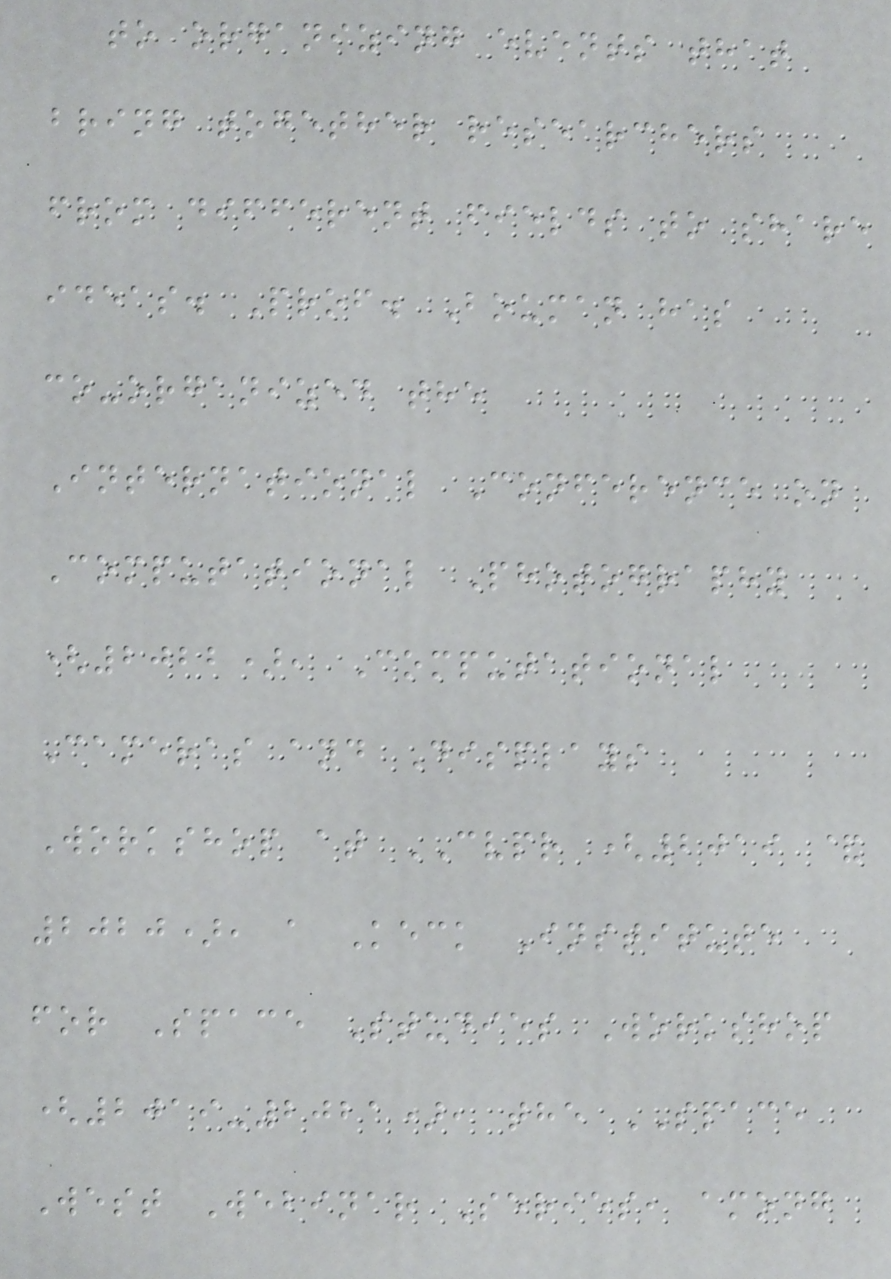to organizing events that
bring together researchers
from different fields to share
ideas. Prof. Bouman has
co-organized the
International Conference on
Computational Photography
(2022), Computational
Cameras and Displays
Workshop at CVPR (2019 &
2020), a Keck Institute
for Space Studies Workshop
(2019-2021), the SPACE
West Webinar Series, among
